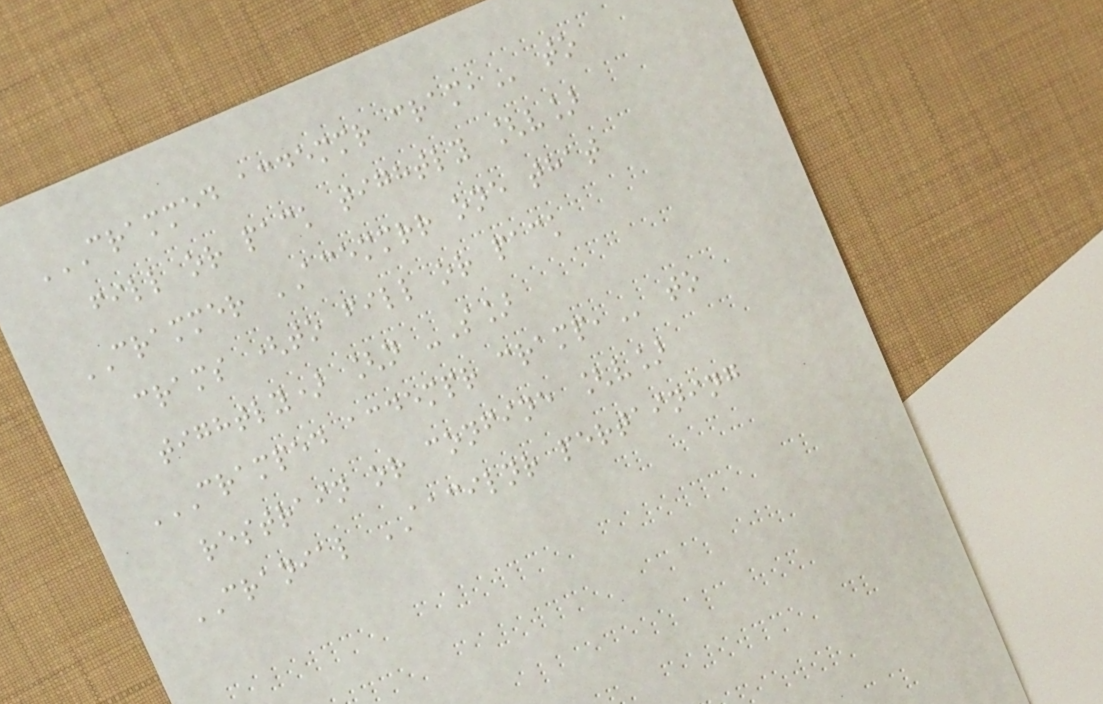CRAMMED ACDEMMR CRAM, to
fill or pack tightly [v]
CRAMMER ACEMMRR one that
crams (to fill or pack
tightly) [n -S]
CRAMPED ACDEMPR CRAMP, to
restrain or confine [v]
CRANIAL AACILNR pertaining
